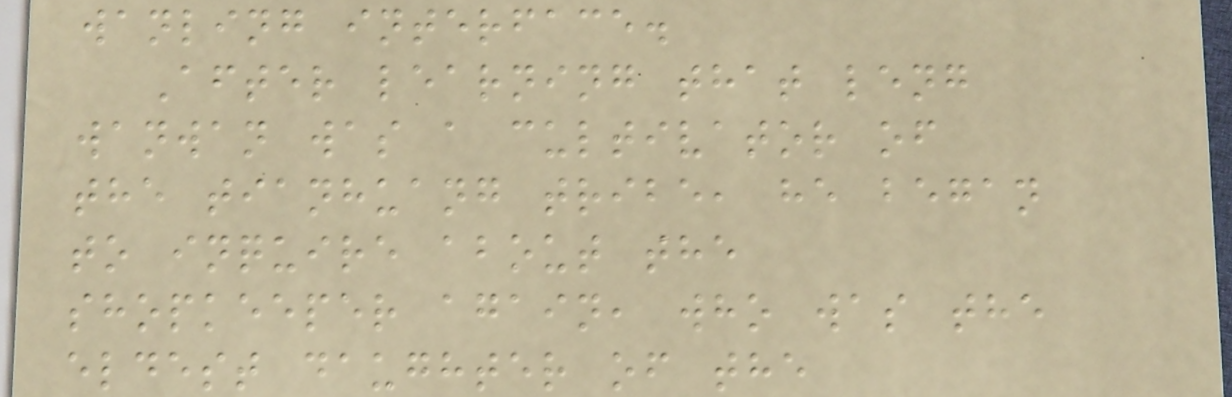wanling interface.
After learning that leng
wanwan was a cultivator of
the tianhuang tribe, he began
to inquire about the
shopkeeper again, who was the
eldest daughter of the
